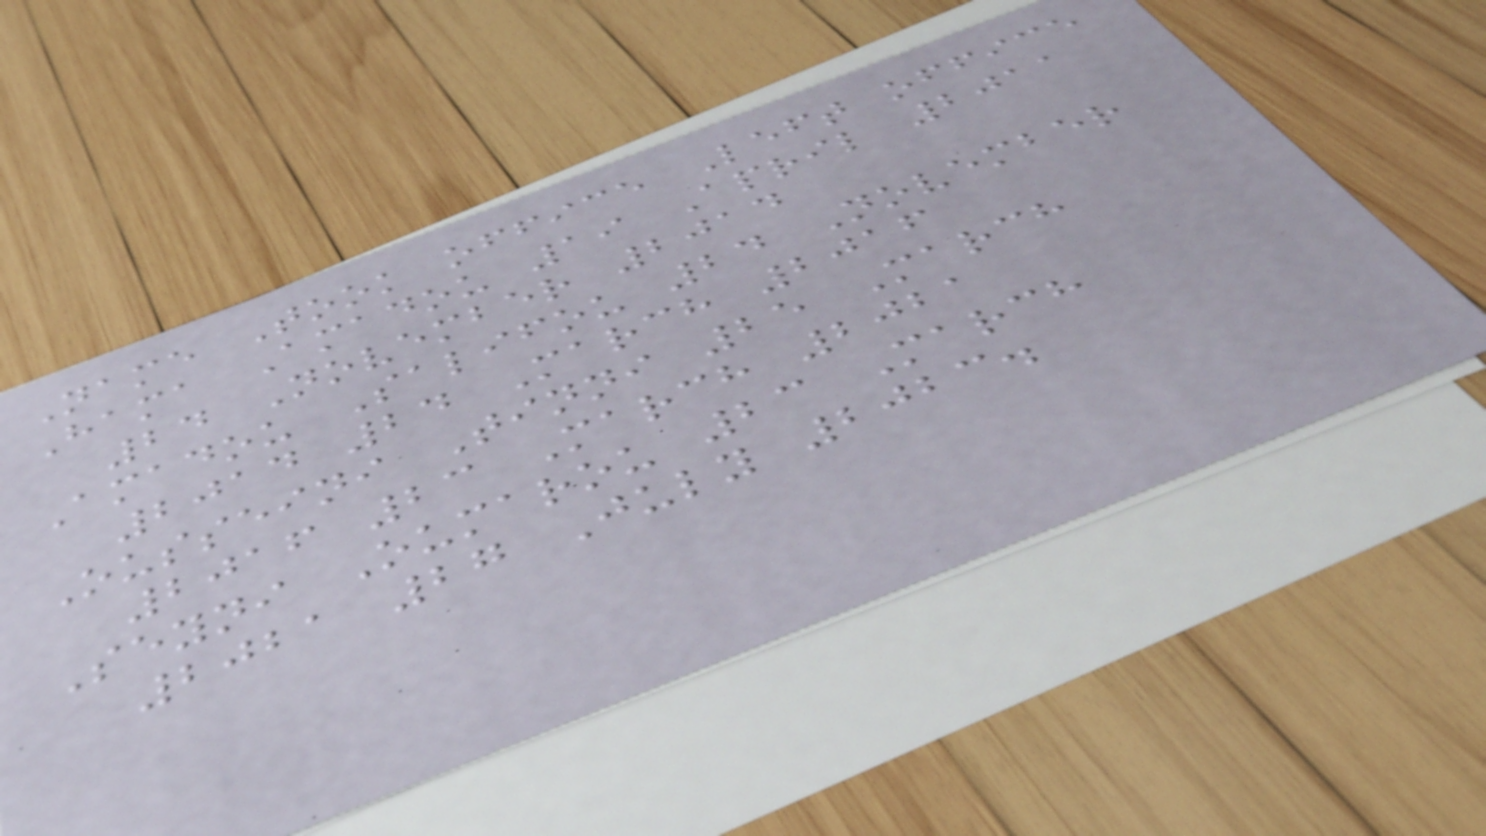Name Took office Left office
Hama Amadou 19 April 2011
24 November 2014
Amadou Salifou 24 November
2014 24 March 2016
Ousseini Tinni 25 March
2016 23 March 2021
Seyni Oumarou 23 March
2021 27 July 2023.
